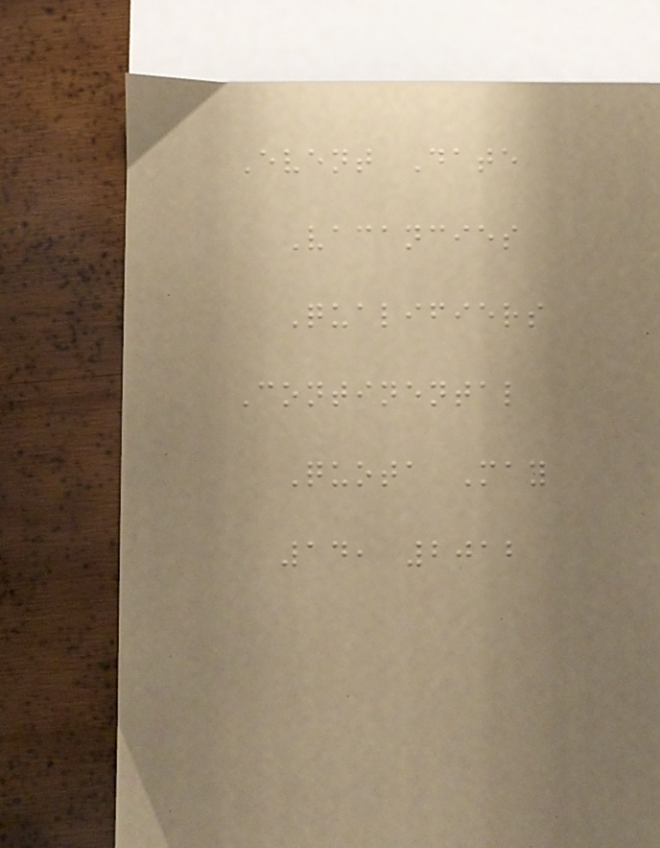Event Date
Vacancies
Qualifiers
Continental
Quota May
14, 2012
